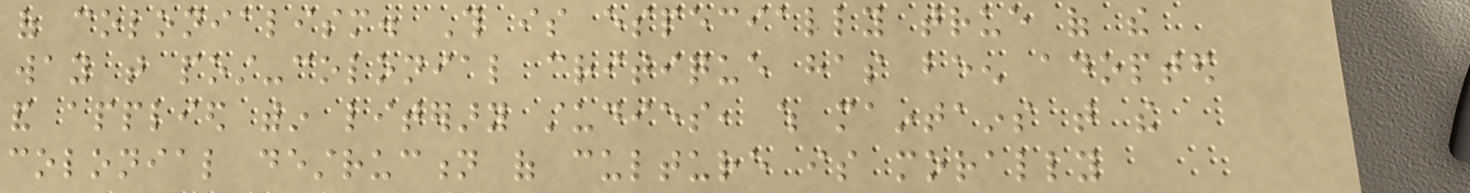of colonialism. This is especially true of the
way that post-colonial critique has been adopted
and applied within literary studies, which maintains that the
colonial destruction of culture is morally
